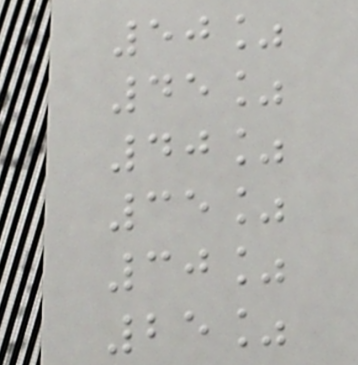50%
45%
40%
35%
30%
25%
